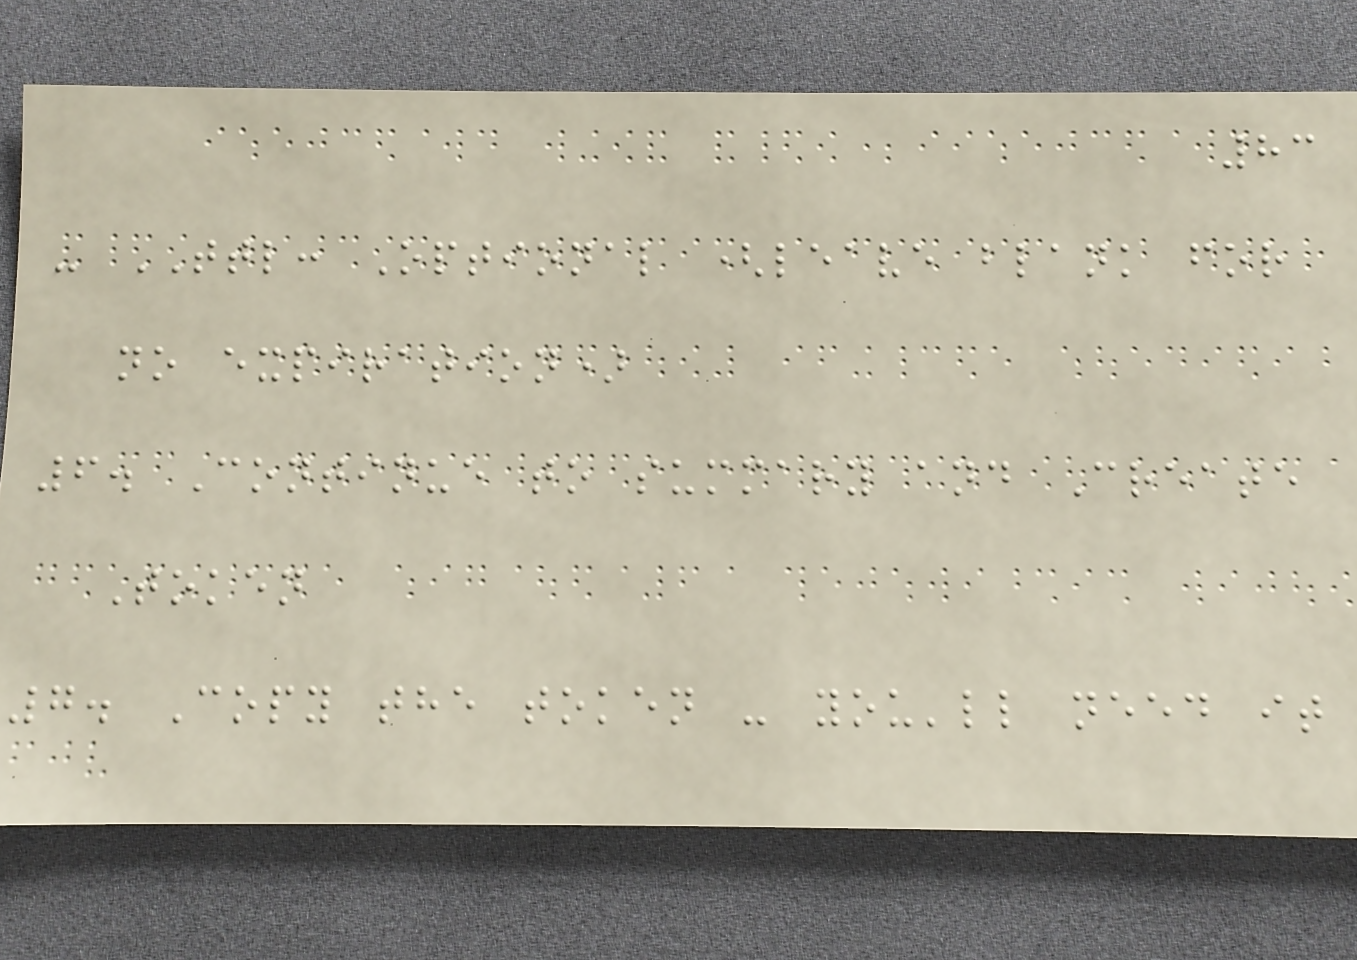83
- TTL: Optional (leave blank for
no expiration)
6. Continue to summary and Create
Token
7. Copy the token - you'll need it
